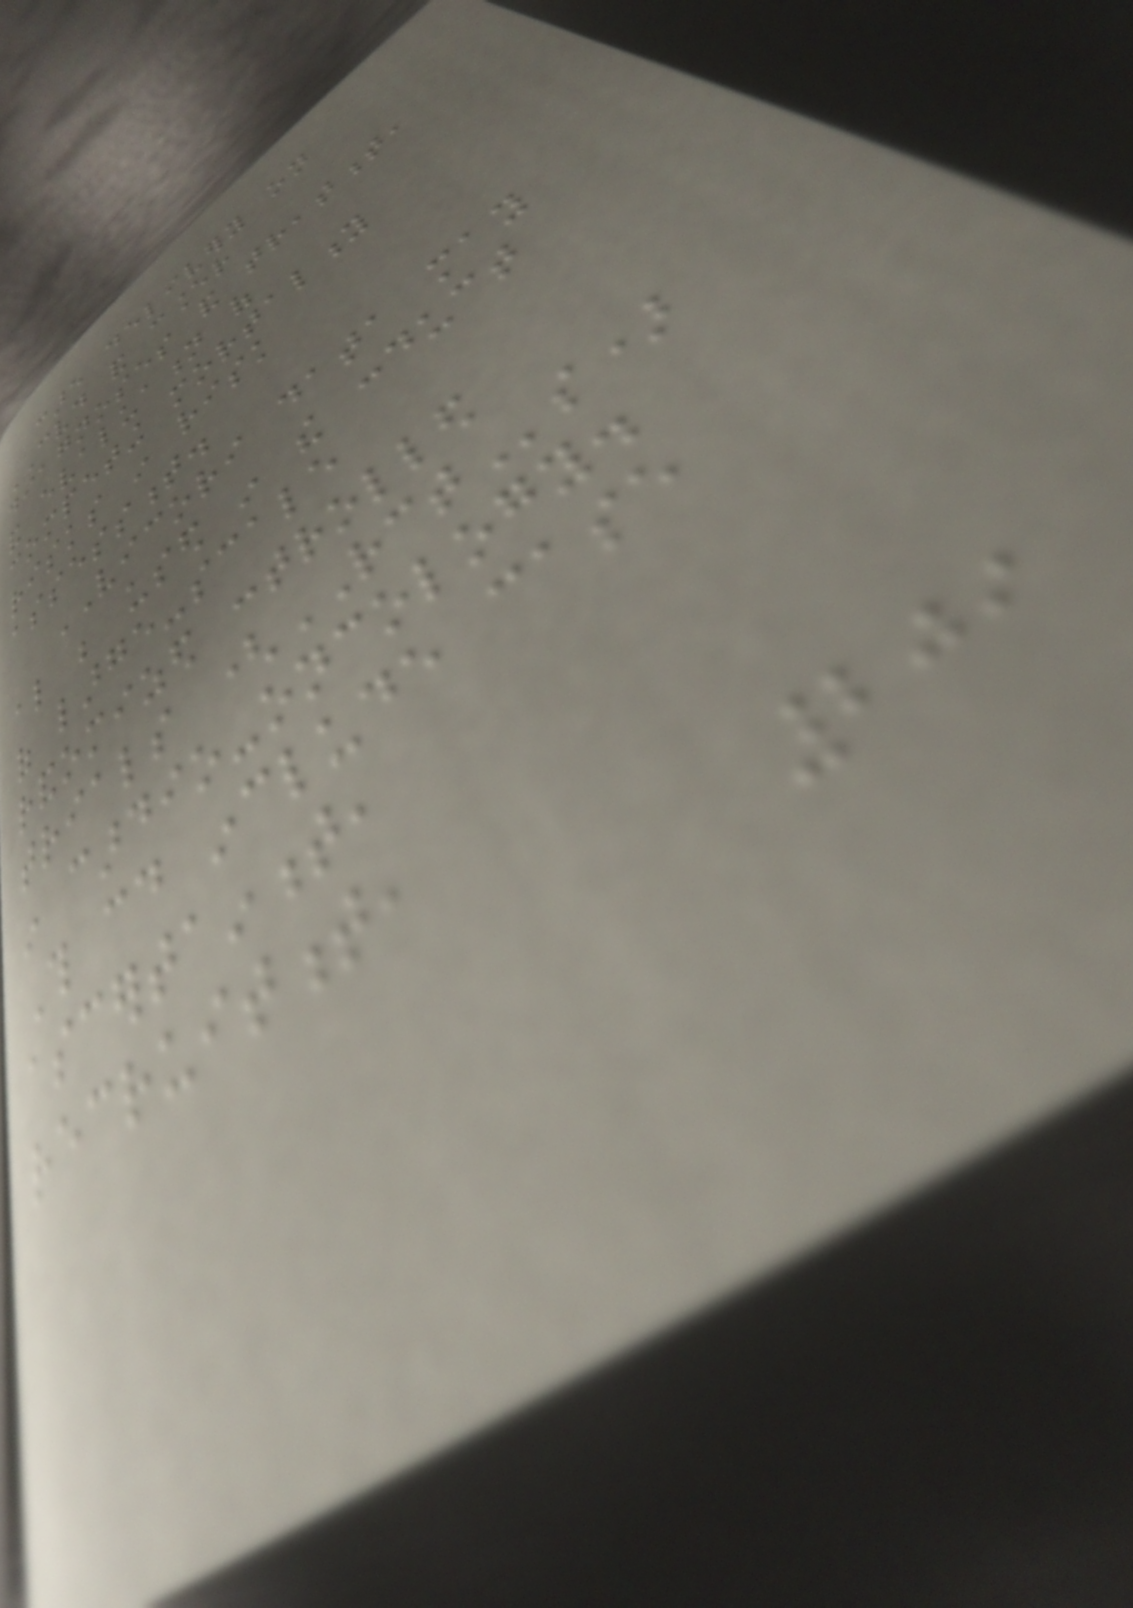care delivery on
CVD and cancer
diagnoses and treatment,
and evaluation of
competing mortality
risks in risk
assessment.
VICORI data may
also be used in the conduct
of large-scale
randomized controlled
trials (RCTs)
in cardio-oncology.
This could include case
ascertainment,
recruitment,
209
